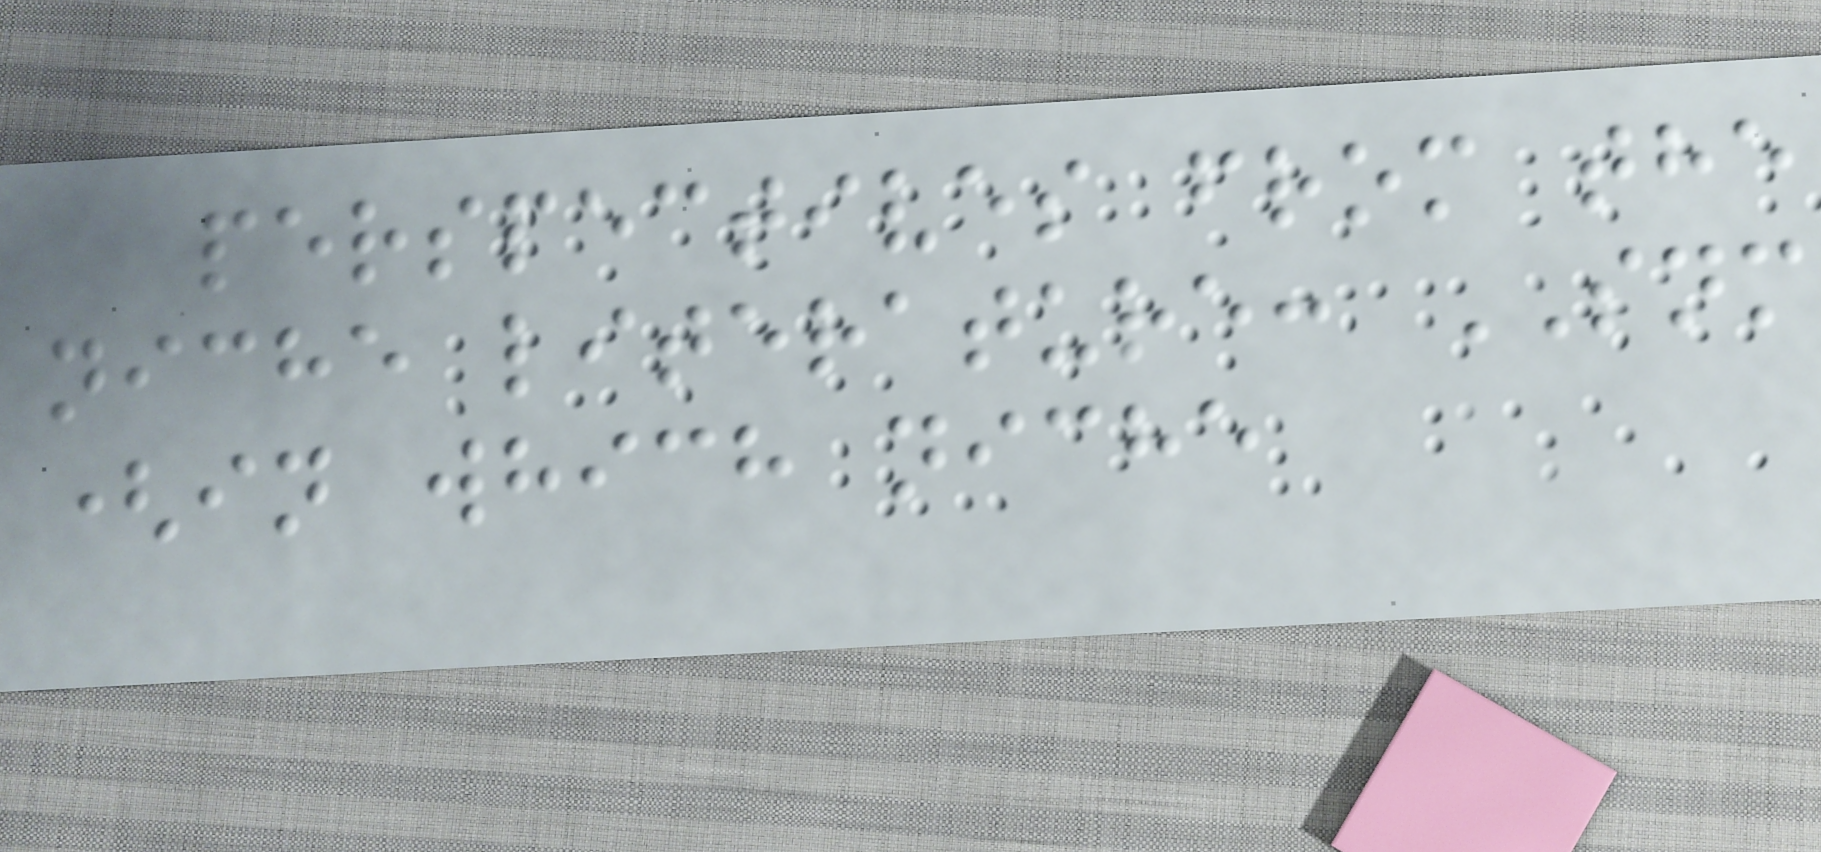perspectives from the
niche literature: SNM
(in which niche
